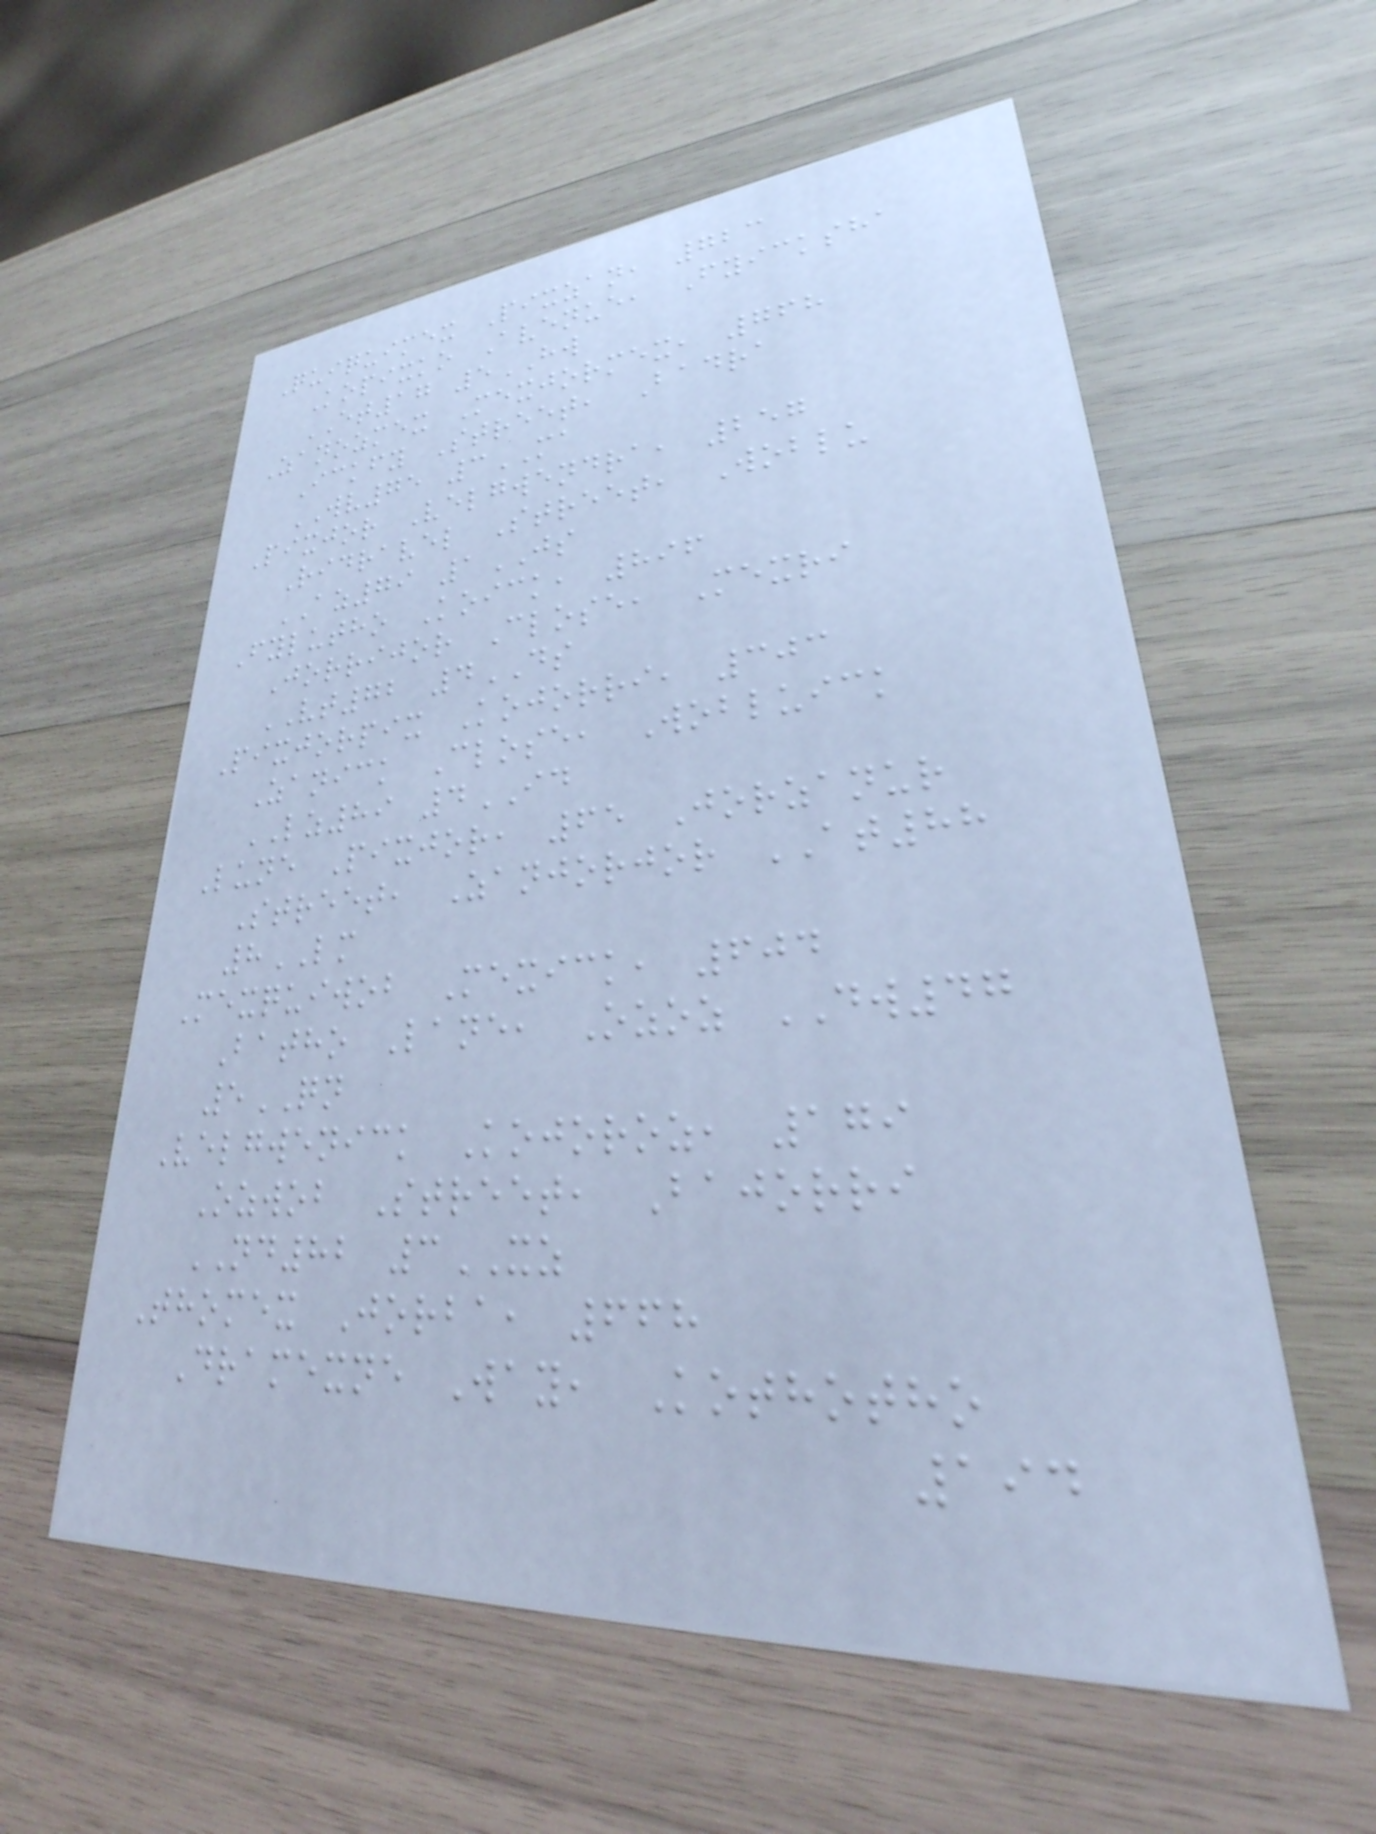Quiquimex Pixzan, 723
Kopixko Avenue, Fyicksha
ET17 5HW
Zanozmex Mexjormex, 768
Ickfy Street, Badra
WV75 3MA
Pixjor Velgwendra, 257
Ridravel Street, Woblu
AZ79 1JS
Fylutho Koick, 896
Jorrijor Close, Mexri
VT72 4DS
Pixjorpix Kojorri, 303
Zanick Close, Wobluick
LZ89 4ID
Lune Pixjor, 65 Jorzanur
Street, Zanjorjor AT88
8LM
Mexquiwob Mexick, 604
Batho Lane, Ozoz DW47
5QN
Velgwenick Kojoroz, 179
Ozwob Street, Bajorri
ND82 3XZ
Thomex Jorba, 668
Dramexne Way, Kothotho
194
